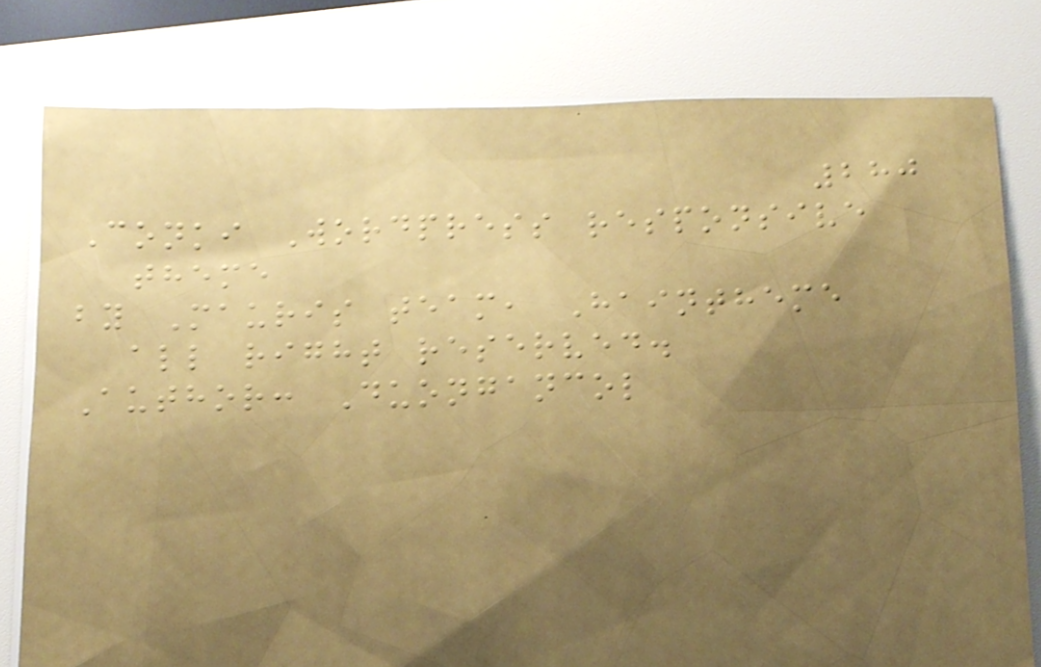280
Conki Wordpress responsive
theme
by Mauris team, Haintheme
all right reserved.
Author: Duongancol
